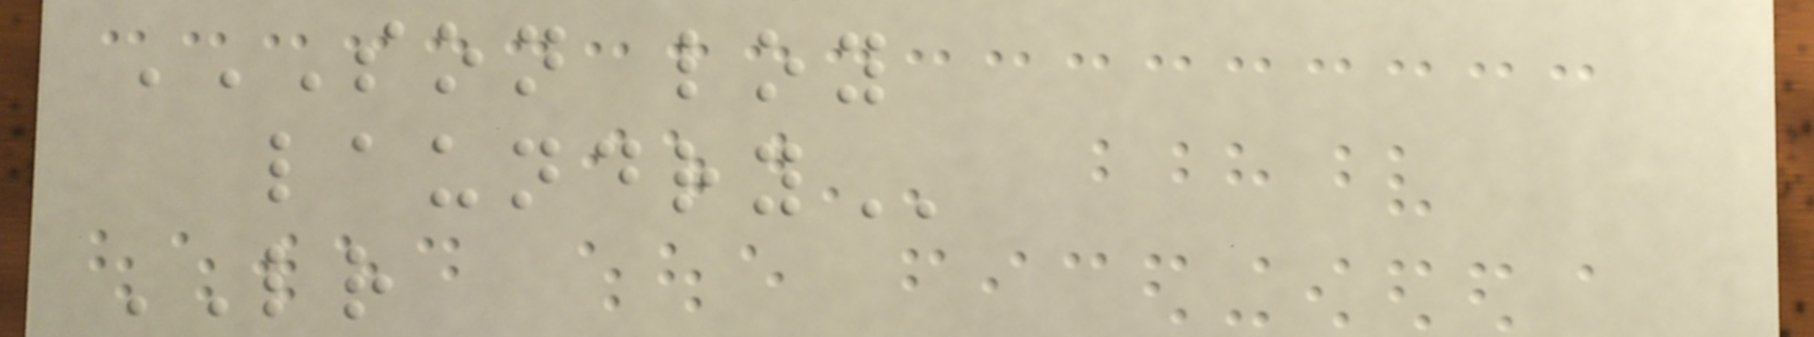SON LOY
LAUNDRY
LR
